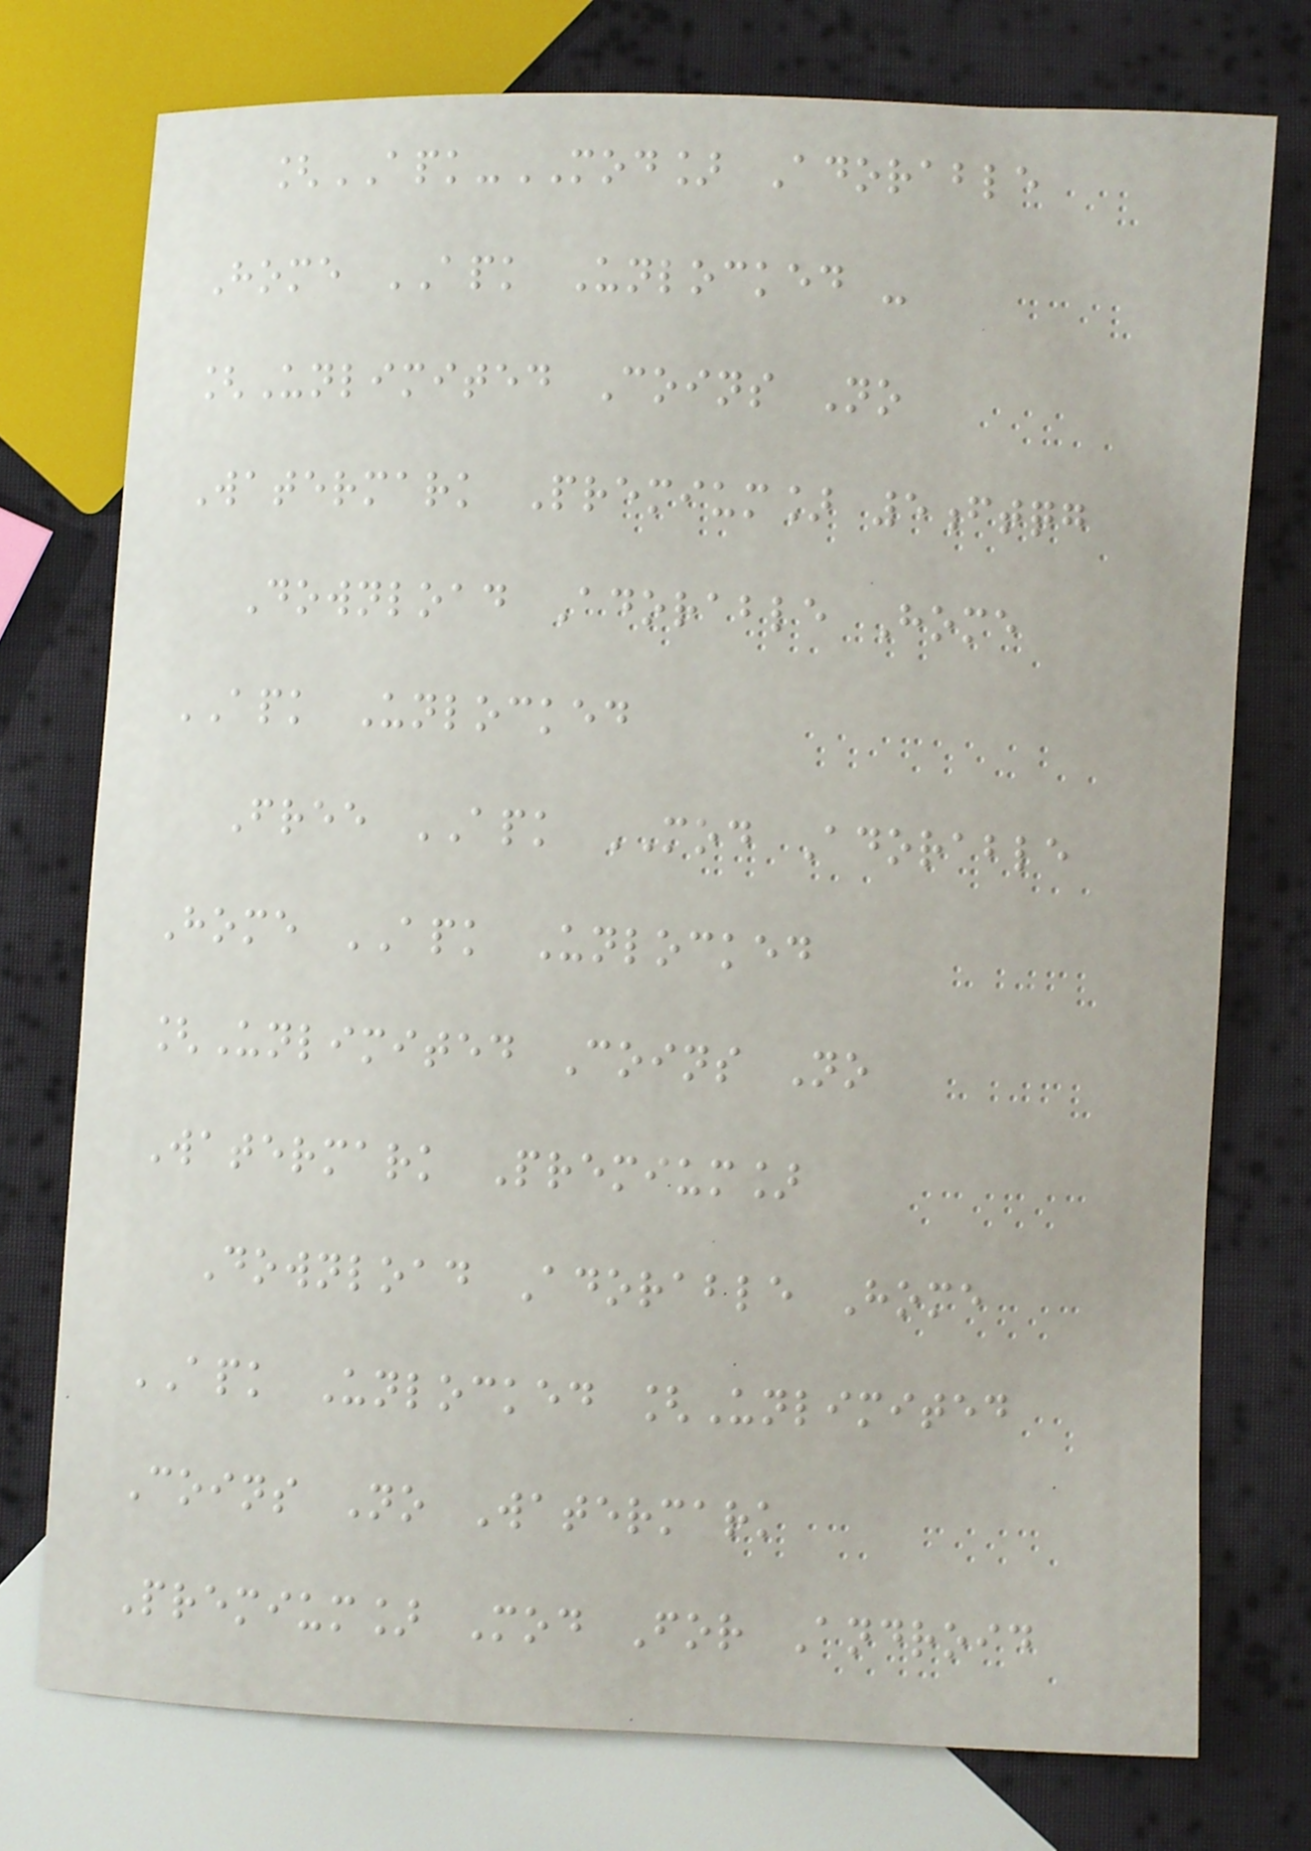[APK-MOD] Adorable
Home APK Unlocked -
[Unlimited Coins No
Watermark Premium] 5ftqg
Download Adorable Home
APK Unlocked
Free APK MOD Adorable
Home APK Unlocked
[Unlimited Coins No
Watermark Premium]
Download Adorable Home
APK Unlocked [Unlimited
Coins No Watermark
Premium] Mod For Android
